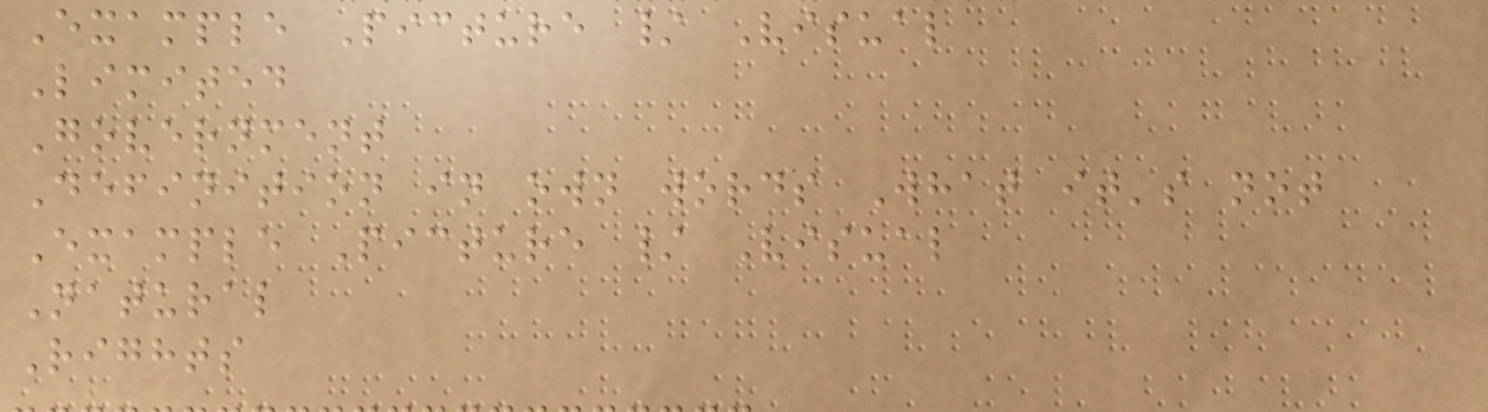Example Picture / Visual
Limited
Government
Definition in own words What it's not
Example Picture / Visual
Natural
Rights
